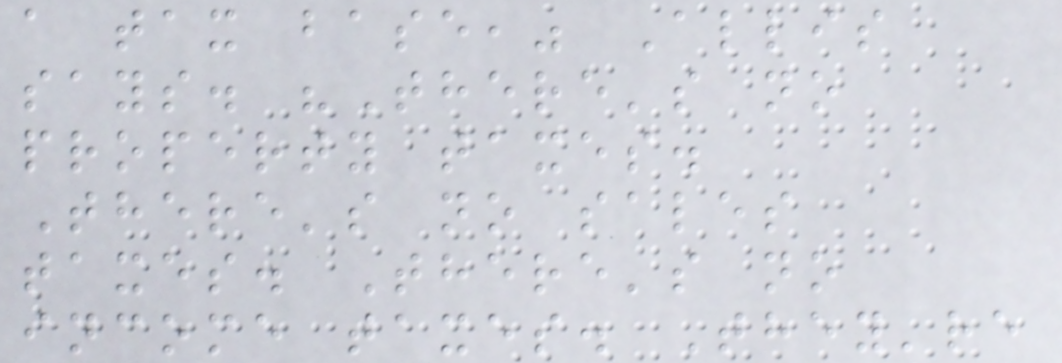a tax base," Allis
says. "There's no
property taxes.
There's no sales
taxes. There's no
income taxes. They're
